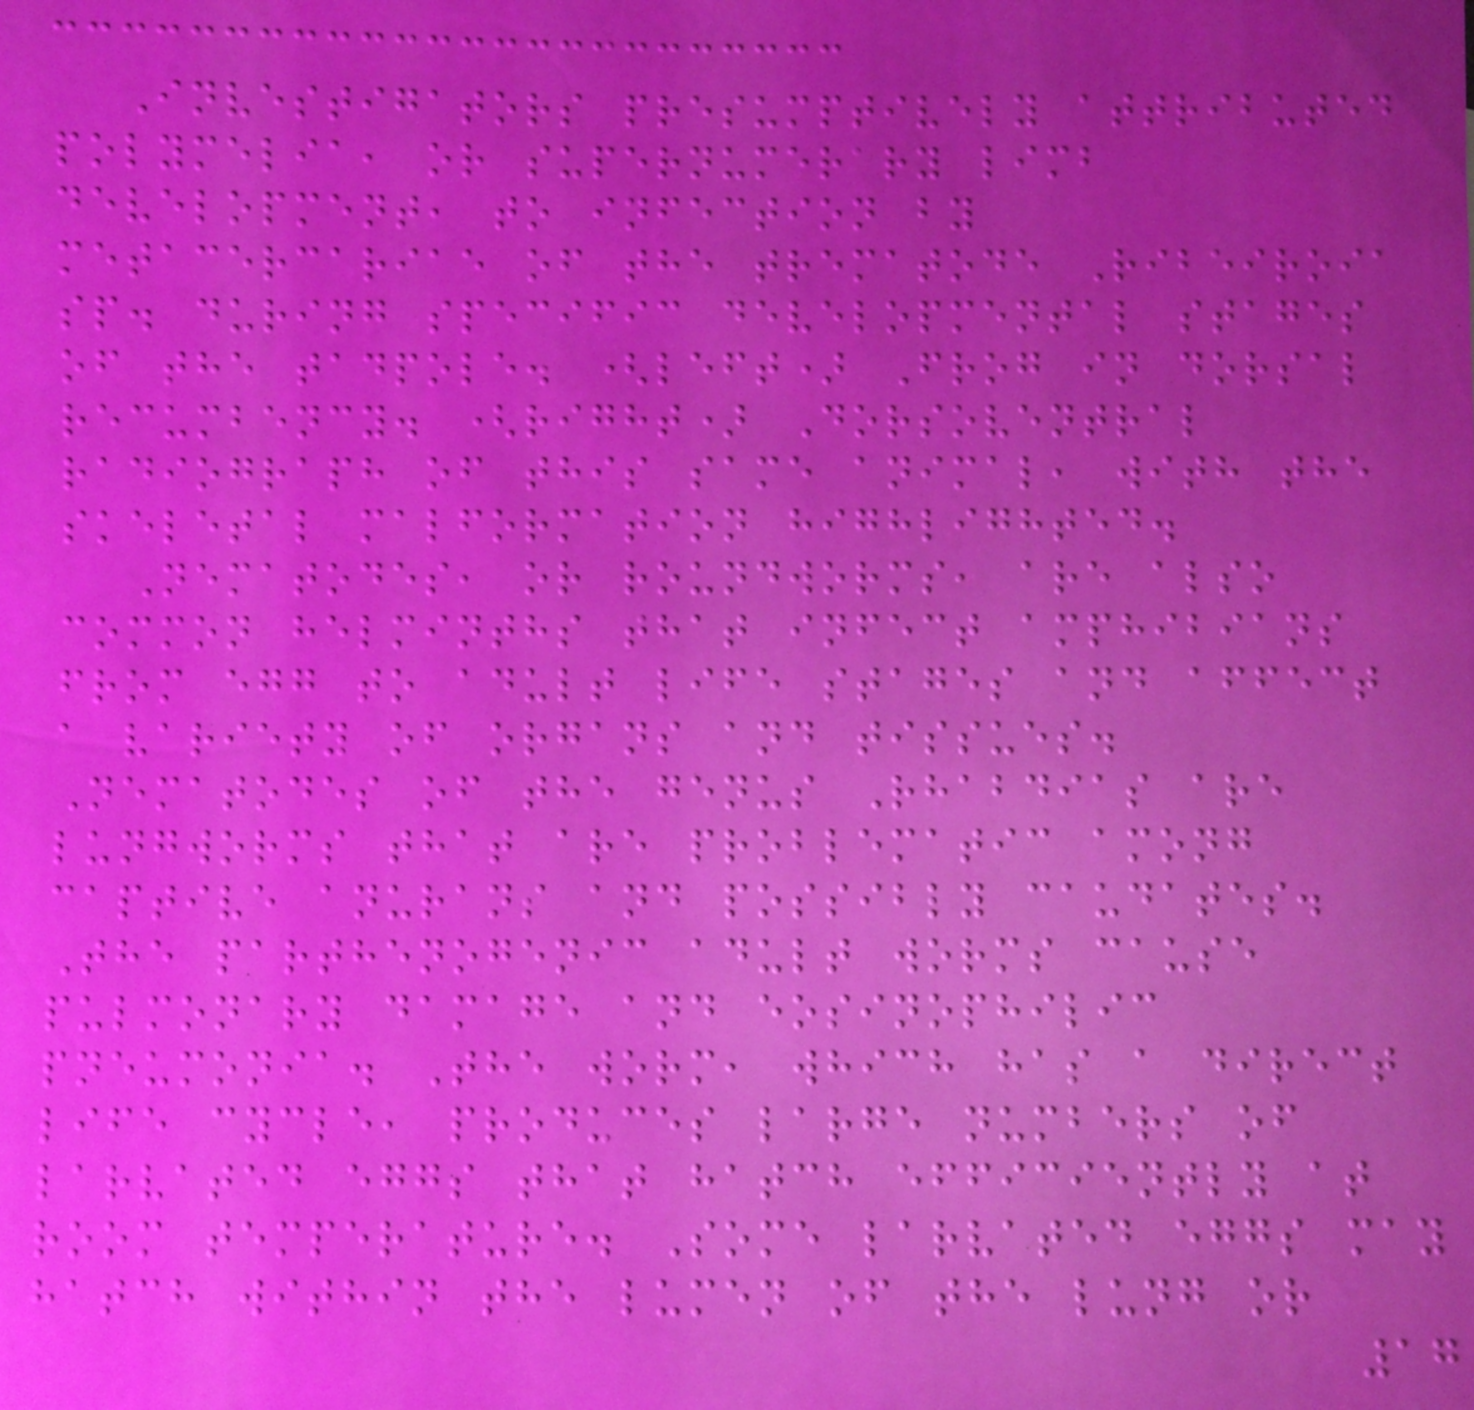Investigators presumptively attributed
polymelia, or supernumerary limb
development, to infection by
metacercariae of the trematode Ribeiroia
sp. during specific developmental stages
of the tadpole. (left) Frog in dorsal
recumbency. (right) Dorsoventral
radiograph of this same animal, with the
skeletal malformation highlighted.
Nematodes, or roundworms, are also
common helminths that infect amphibians
from egg to adult life stages and affect
a variety of organs and tissues.
Nematodes of the genus Rhabdias are
lungworms that are problematic among
captive anurans and possibly caudates.
The parthenogenic adult worms cause
pulmonary damage and eosinophilic
pneumonia. The worm, which has a direct
life cycle, produces large numbers of
larvated eggs that hatch efficiently at
room temperature. Some larvated eggs may
hatch within the lumen of the lung or
17
